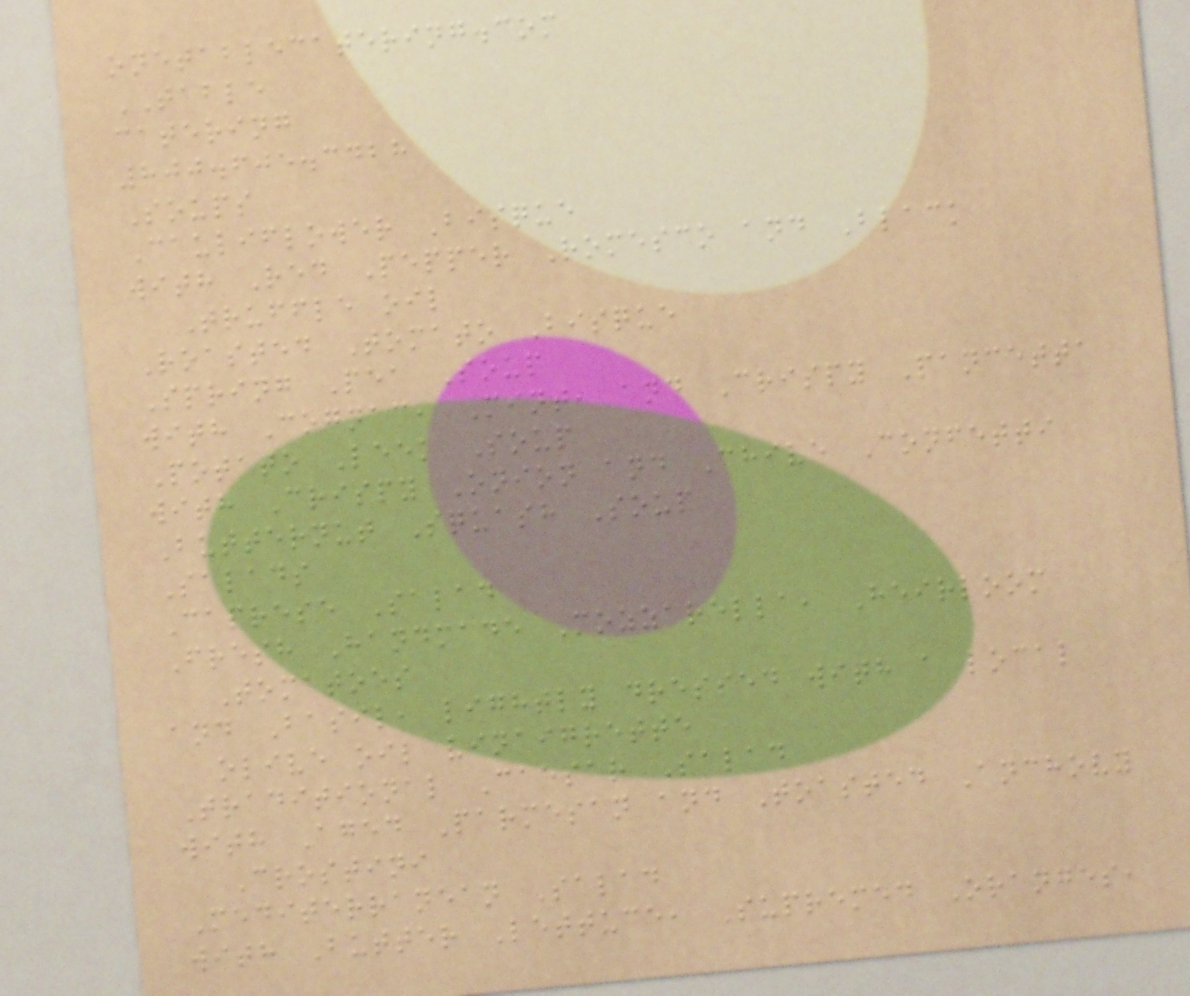onetablecatering.com
TABLE
catering
800.605.3428
Soups
Cauliflower Bisque
with Red Pepper Romesco and Black
Truffle oil
Roasted Tomato Bisque
Spring Pea Soup
with Cognac, Mint, and Crispy Pancetta
Potato Leek Soup
with Crispy Onion and Chive Confetti
Butternut Squash Soup
Salads
Caprese Salad
Fresh Handmade Mozzarella, Heirloom
Tomatoes
and Basil, lightly dressed with a local
olive oil vinaigrette
Traditional Caesar Salad
with Aged Parmesan and Toasted Anchovy
Crostini
Mediterranean Salad
with Butter Lettuce, Supremed Oranges,
